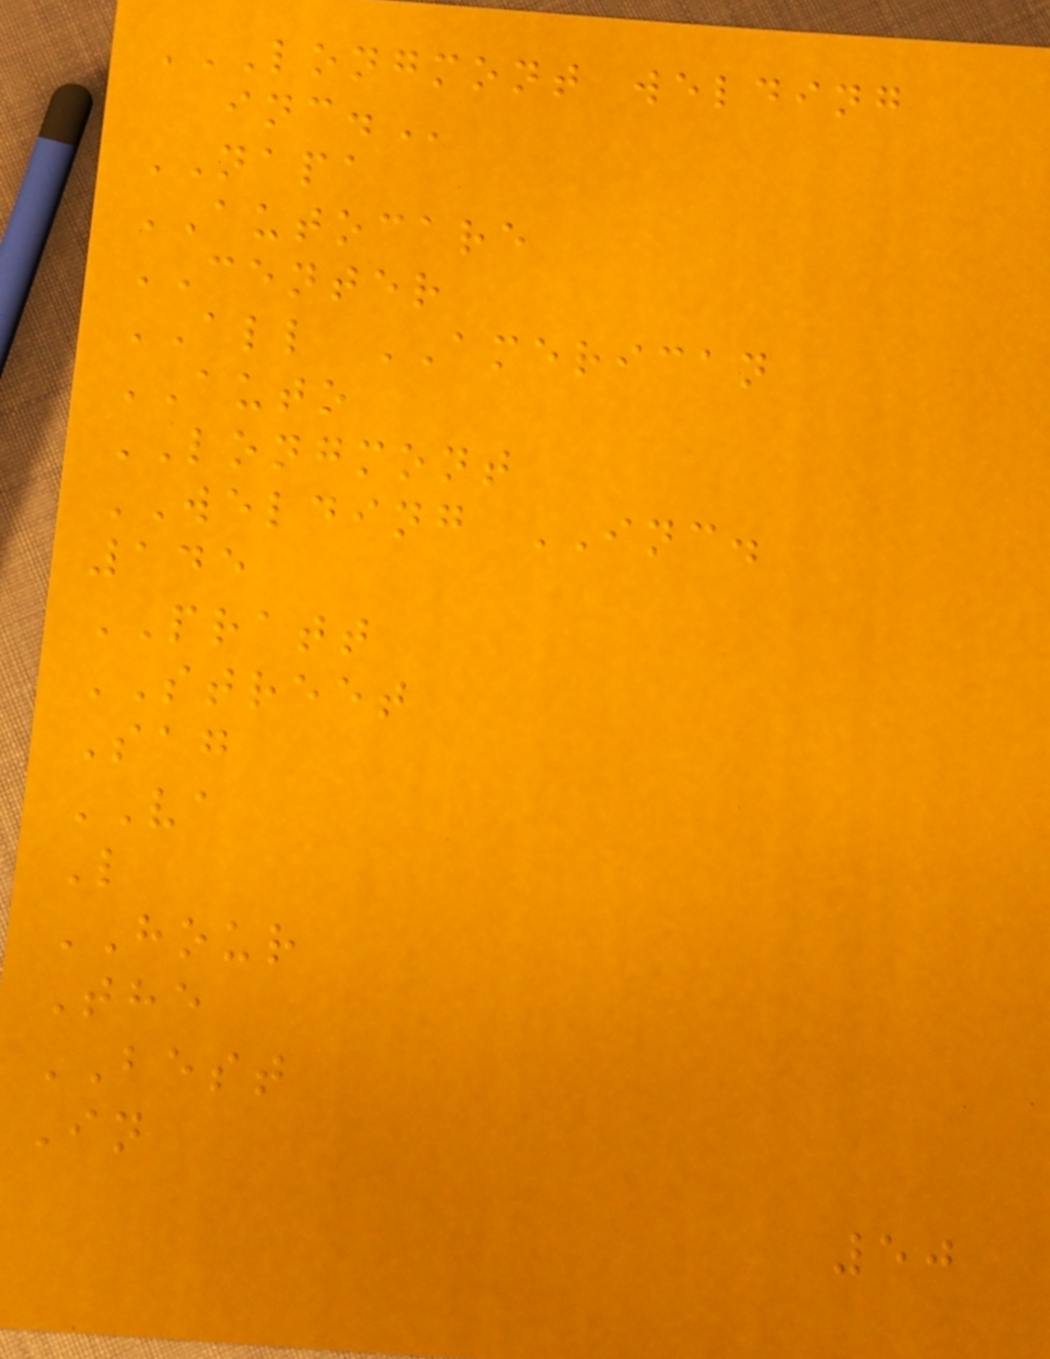LONGMONT WELDING
INC.
NAPA
AUTOCARE
CENTER
ALL AMERICAN
AUTO
LONGMONT
WELDING INC.
145
PRATT
STREET
Sag
VA
L
HOUR
The
BEST
In
50
